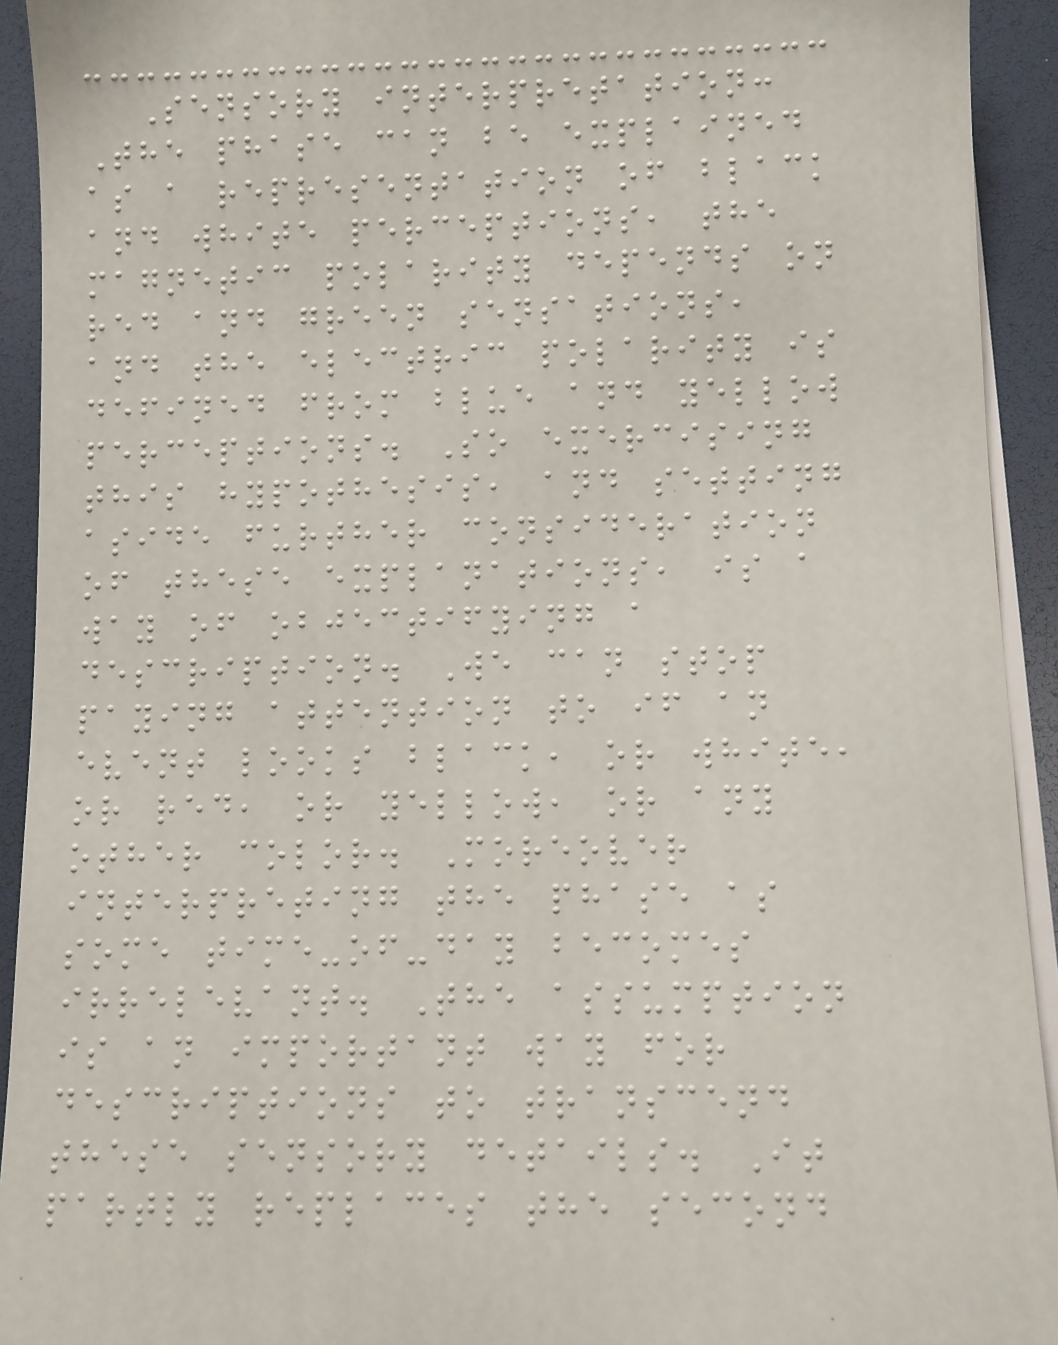Sensory interpretation:
The phase can be explained
as a representation of black
and white perceptions, the
magnetic polarity depends on
red and green sensations,
and the electric polarity is
defined from blue and yellow
perceptions. So exercising
this hypothesis, and setting
aside further consideration
of these explanations, is a
way of objectifying a
description. We can stop
paying attention to if an
event looks black, or white,
or red, or yellow, or any
other color. Moreover
interpreting the phase as
some time-of-day becomes
irrelevant. The assumption
is an important way for
descriptions to transcend
these sensory details. It
partly replaces the second
